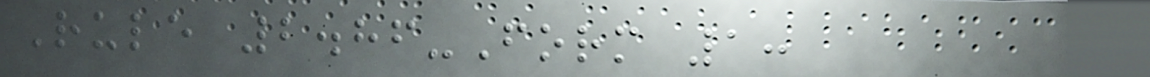Rule 2.86-Form 1:
